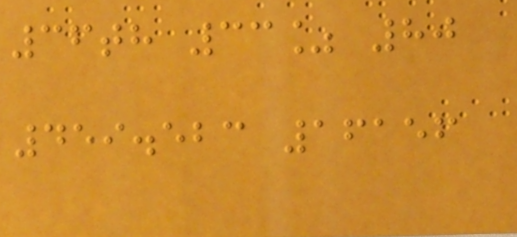36th 33% 80
459.523 16156
